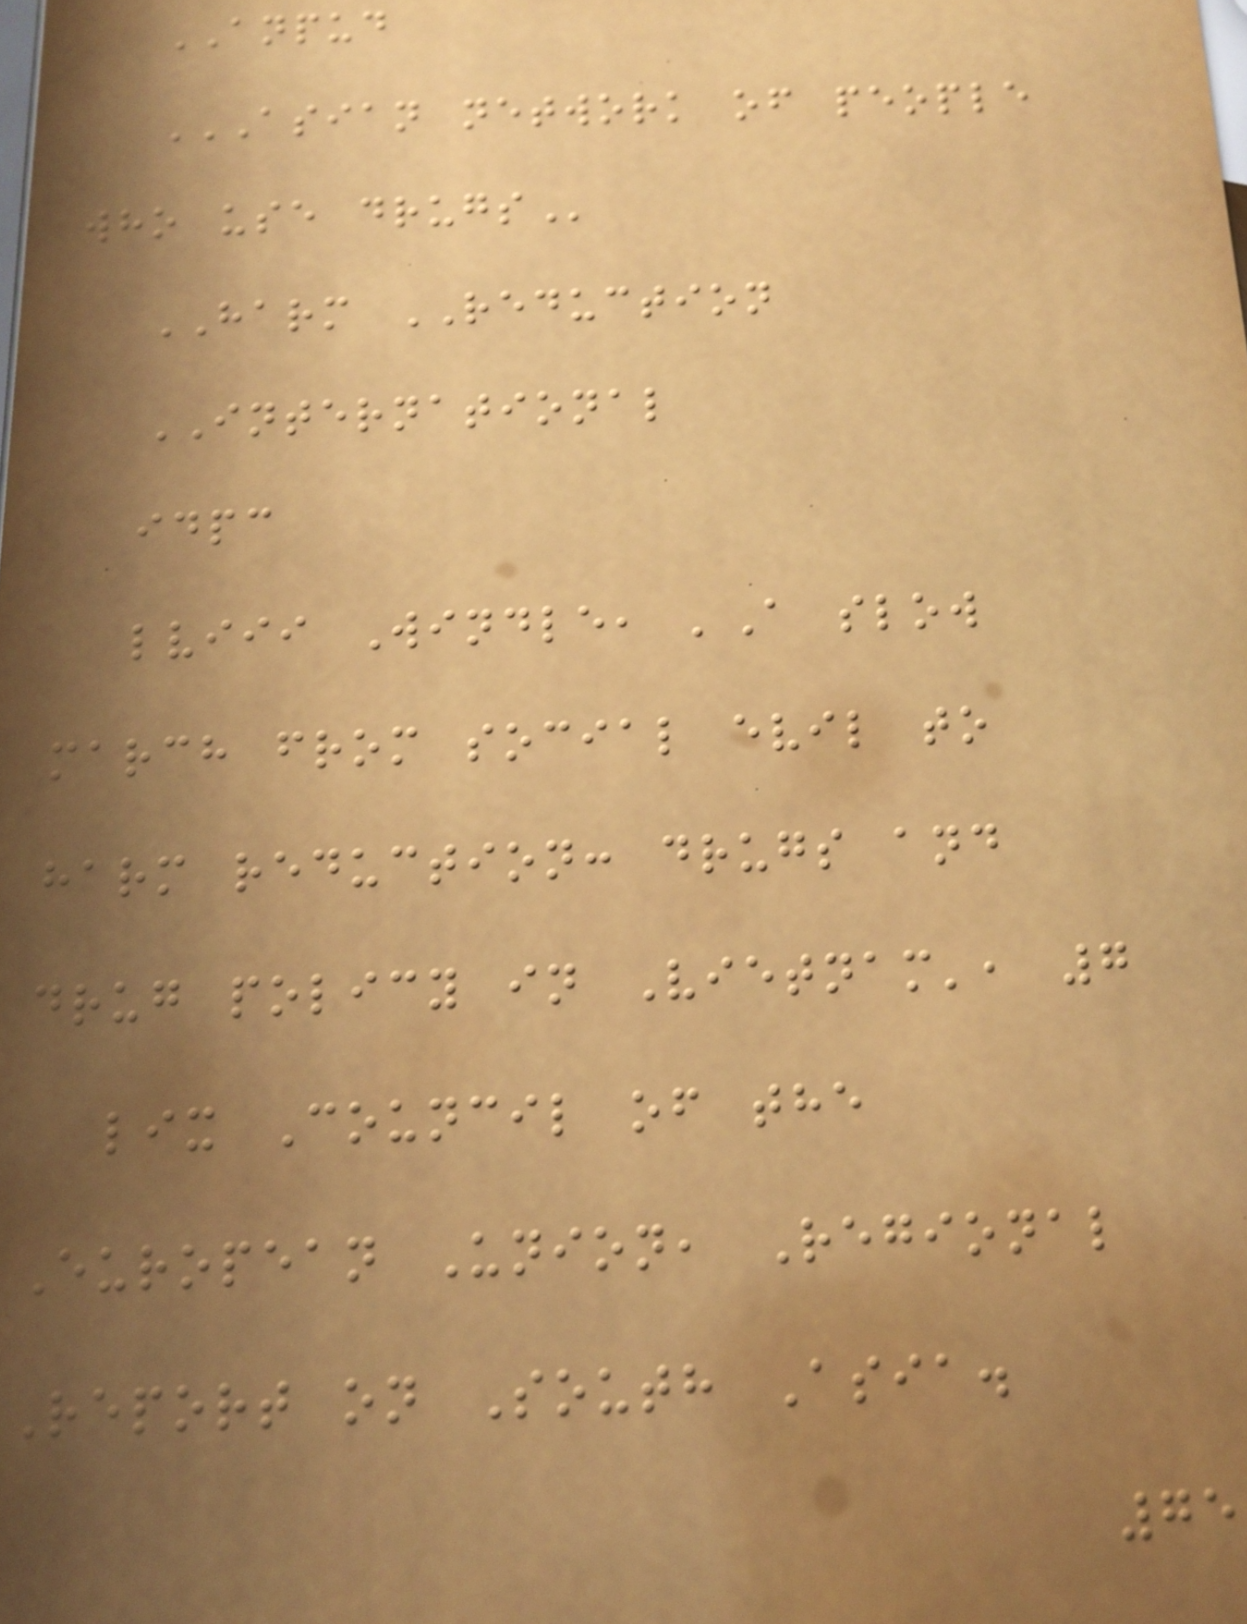ANPUD
ASIAN NETWORK OF PEOPLE
WHO USE DRUGS
HARM REDUCTION
INTERNATIONAL
idpc
lviii Windle, 'A slow
march from social evil to
harm reduction: drugs and
drug policy in Vietnam', 7
lix Council of the
European Union, Regional
Report on South Asia.
75
